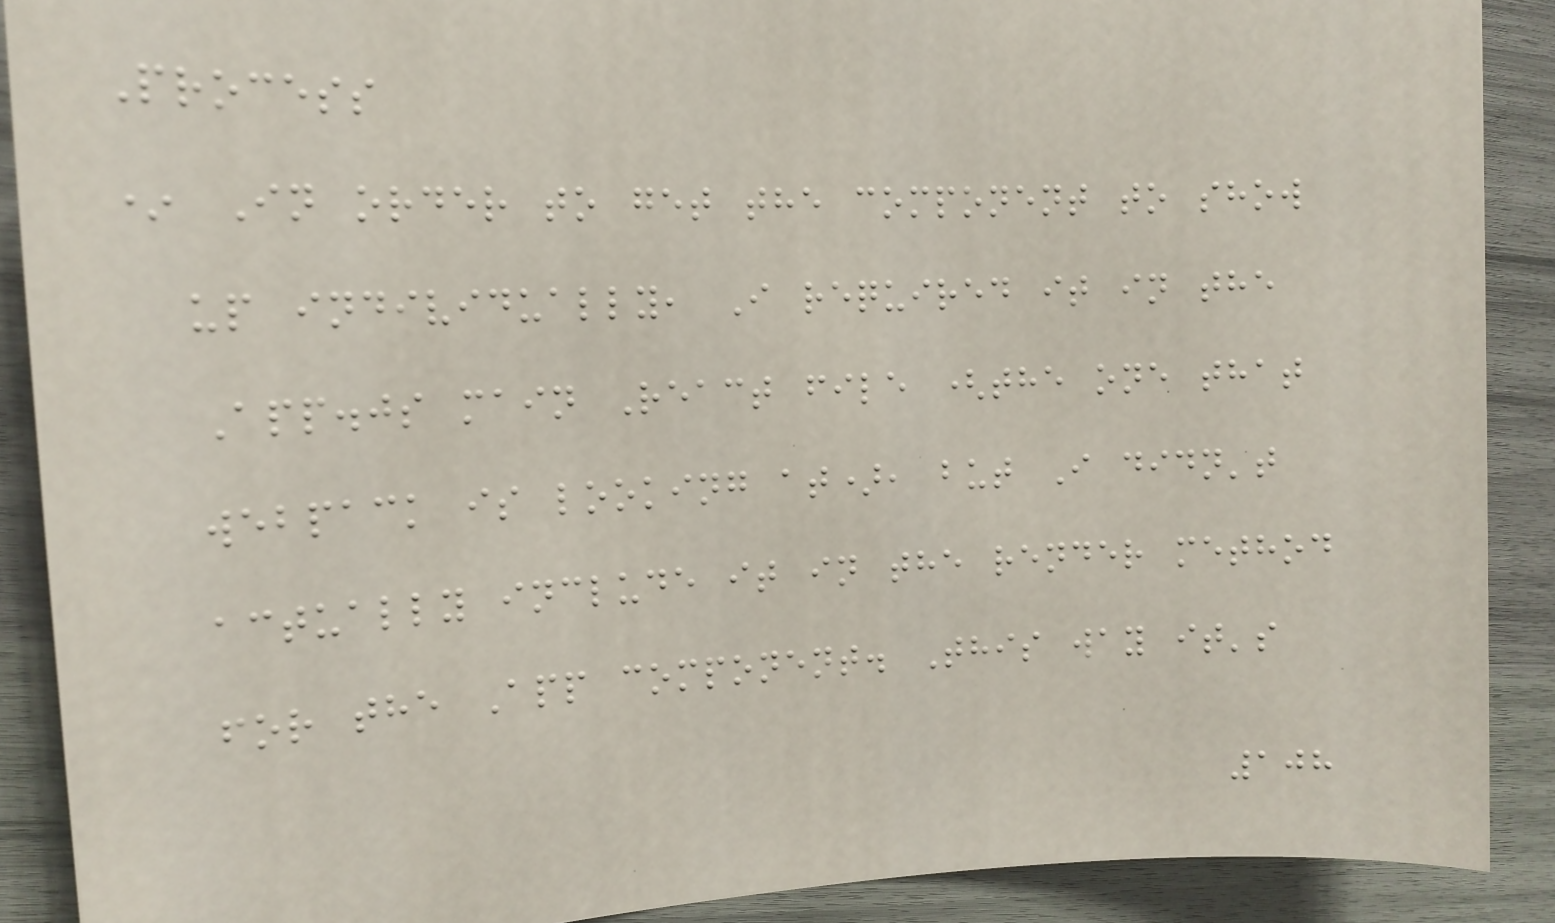Process
* In order to get the component to show
up individually, I required it in the
App.js main React file (the one that
webpack is looking at), but I didn't
actually include it in the render method
for the App component. This way it's
108
